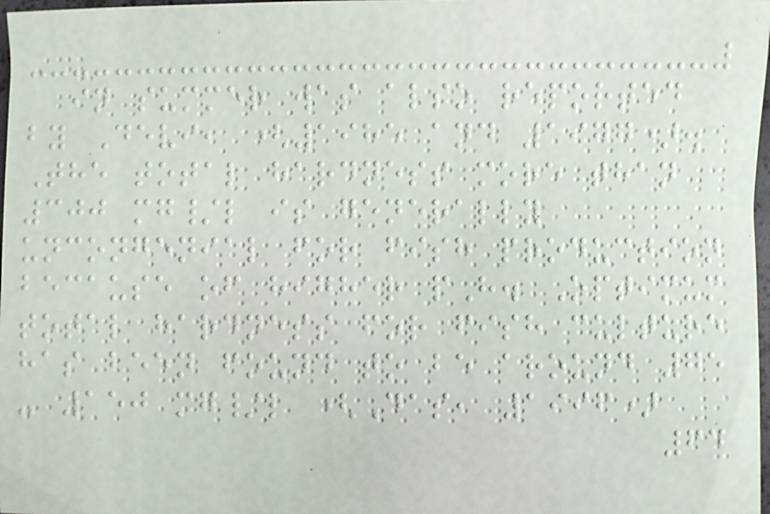in summer was also reported
by Devi, (1985 and 1977).
The total hardness more than
300 mg/l is generally
uncongenial for fish production
because of higher pH. Optimum
total hardness for fish culture
has been found to be around 75
- 150 mg/l (Das, 1996)
64
